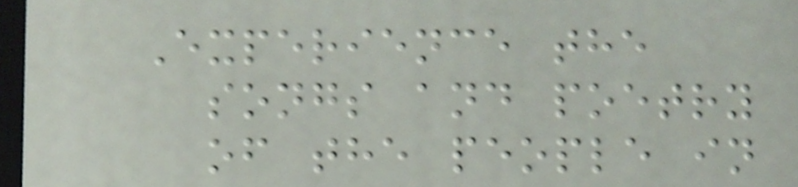Experience the
songs and poetry
of the people in
